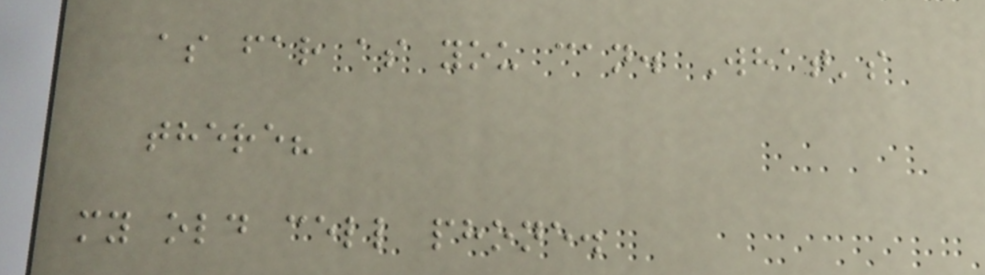as far as you can. What's
there?
my old cell phone.
